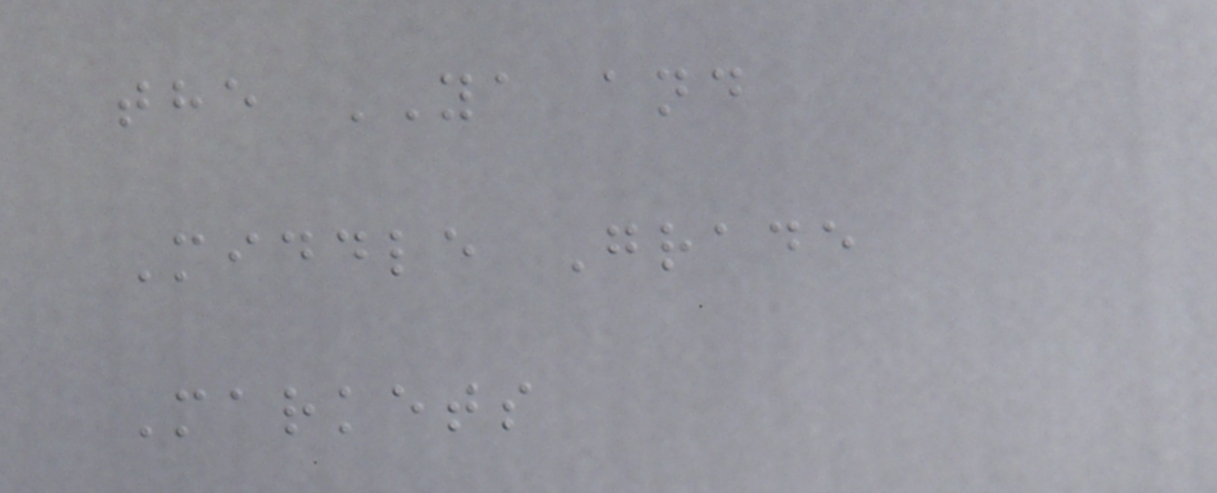the YA and
Middle Grade
Markets
